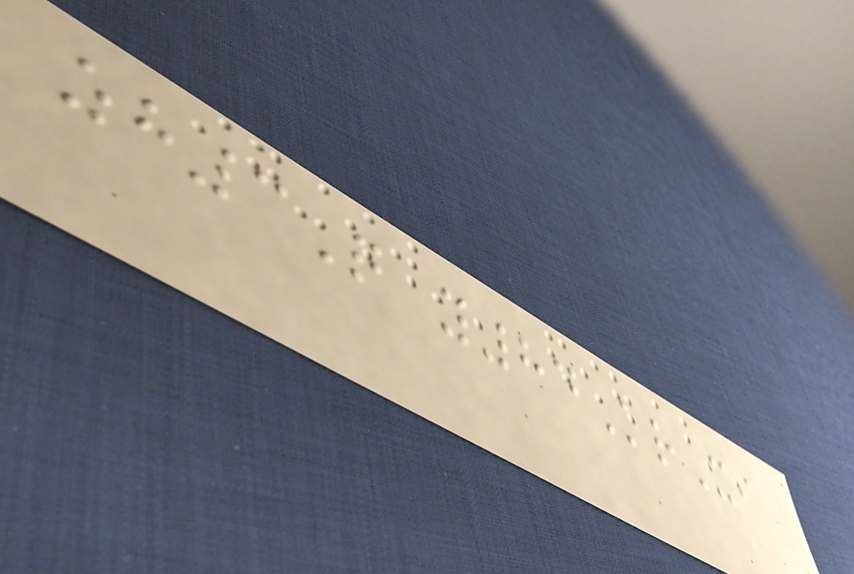zh3Q y84KrXi
